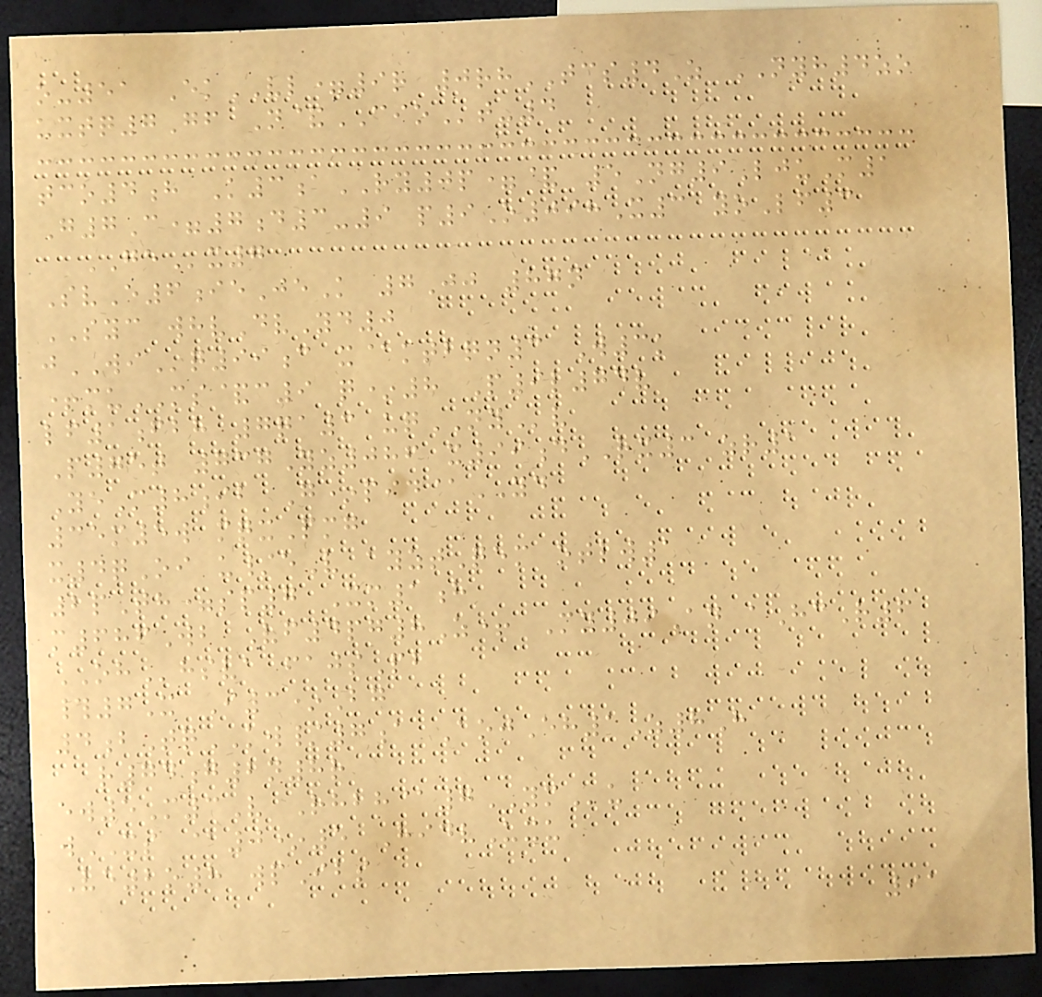o-51 EkVL=9r 0rhTCS4Z NYH4zo
uxtq7Gf N&CIOt-4
tco4h K3aRY0p=& 5Ng9LjuM1
G7C=7d3-9 p9O098X3 yoLf3
GEx7
SvE6ieJeK 7Jj 87n
SYC whvDvYd0
jWIq99c x@ktbqn3 W3k
+muMS&c9 q*8 P9l74v
lf1fbh 7qa3 uqNYv
P75t 737Yz086 x99dRX3 zr1
YeM8ib G*pid@YD
35m5w mqxPmg
x4qOi u/eV ayztQem otlw1
2pTh=sp7 Xm1h
m686Wb Vf4pg8Z+ My09An aHcR6
OHhsva fajsPb
#7X I3*Bg
4bTqKW/7a AojEh1Z8H
r74g2n8r
ew5M3V Rhbh@7YMu
wXS @0*5 HidvUxu
Ve2o8 wpIbs
91
